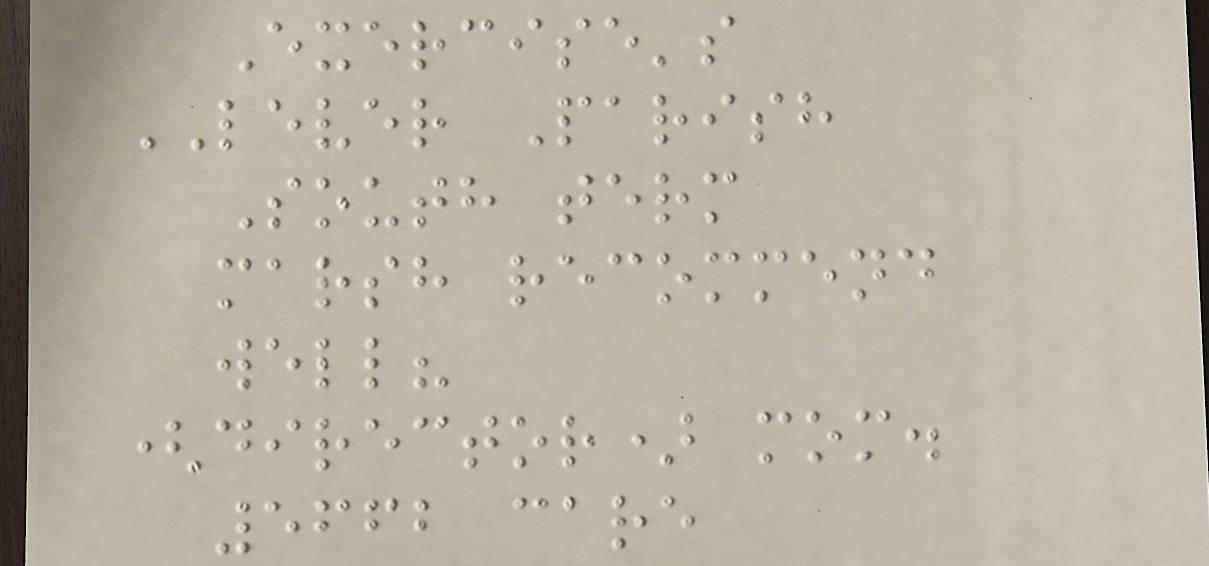Exercise's
LEVER Parish
South term
marsh recommend
well?
(director) mom.
5662 care
